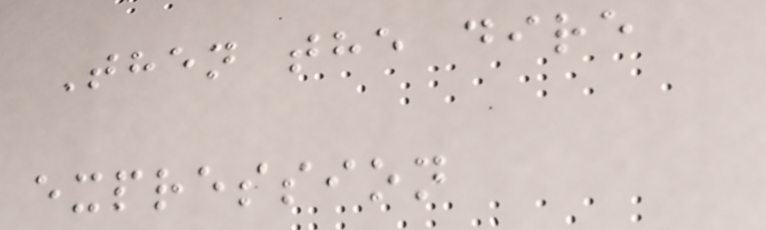Then the dire
expression
